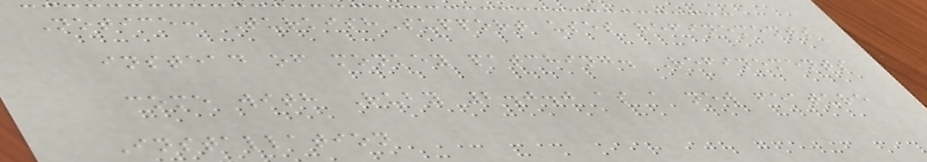Notice: TurkishSupport uses refinements
instead of monkey patching. Refinements
come with Ruby 2.0.0 as a new feature
Installation
